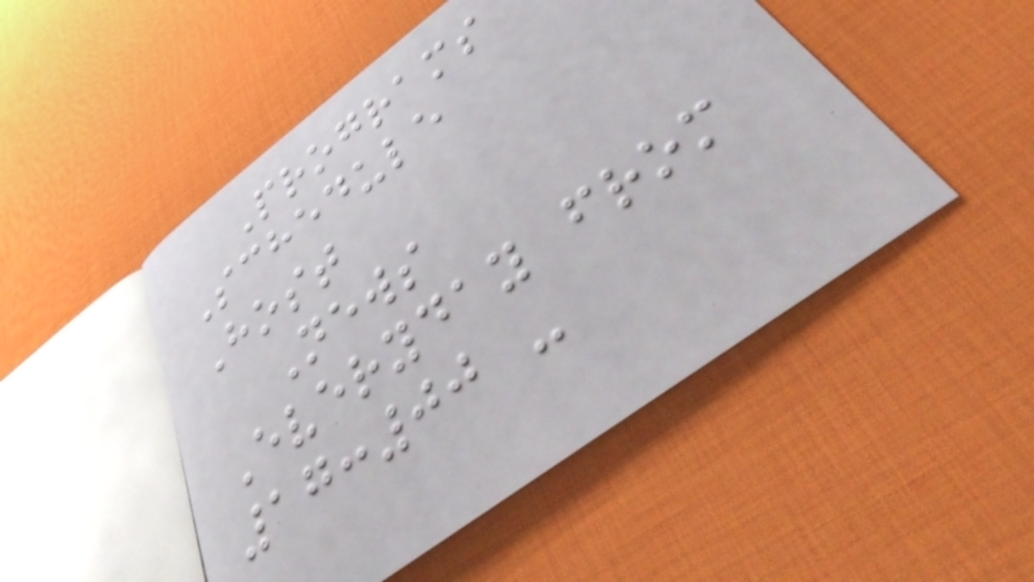Programs
Schedule
Host
News
Everyday from
17:00 -
